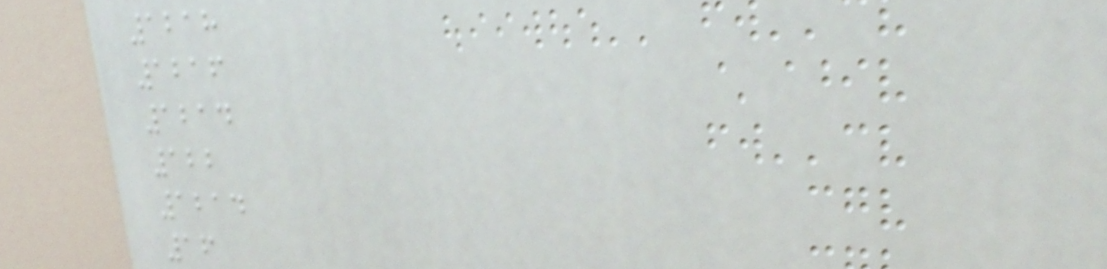1218
1216
1214
122
1214
16
